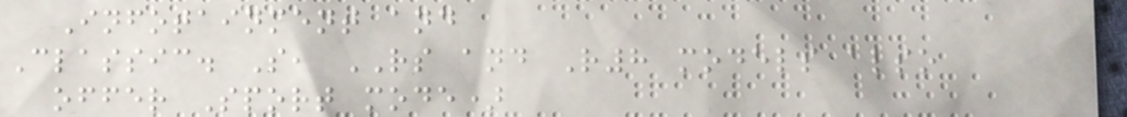Infotainment and
Classic. S, RS and R8 models also
offer Sport mode)
